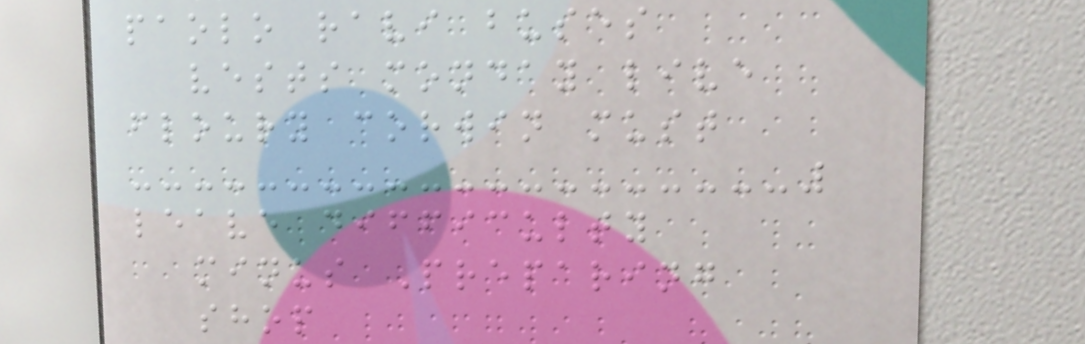paolo ravi buses
vests monday live
floury corwin must
leave difficulty
minus Preparing
shop
